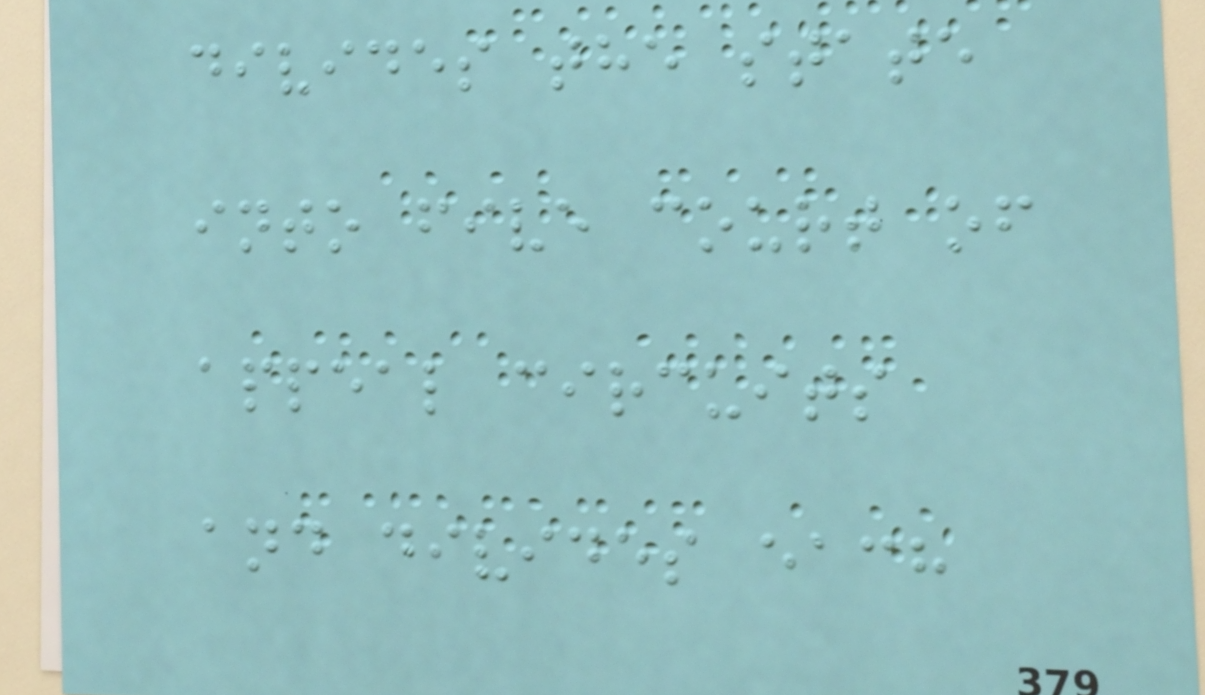divides the state
into five court of
appeal circuits
and divides each
